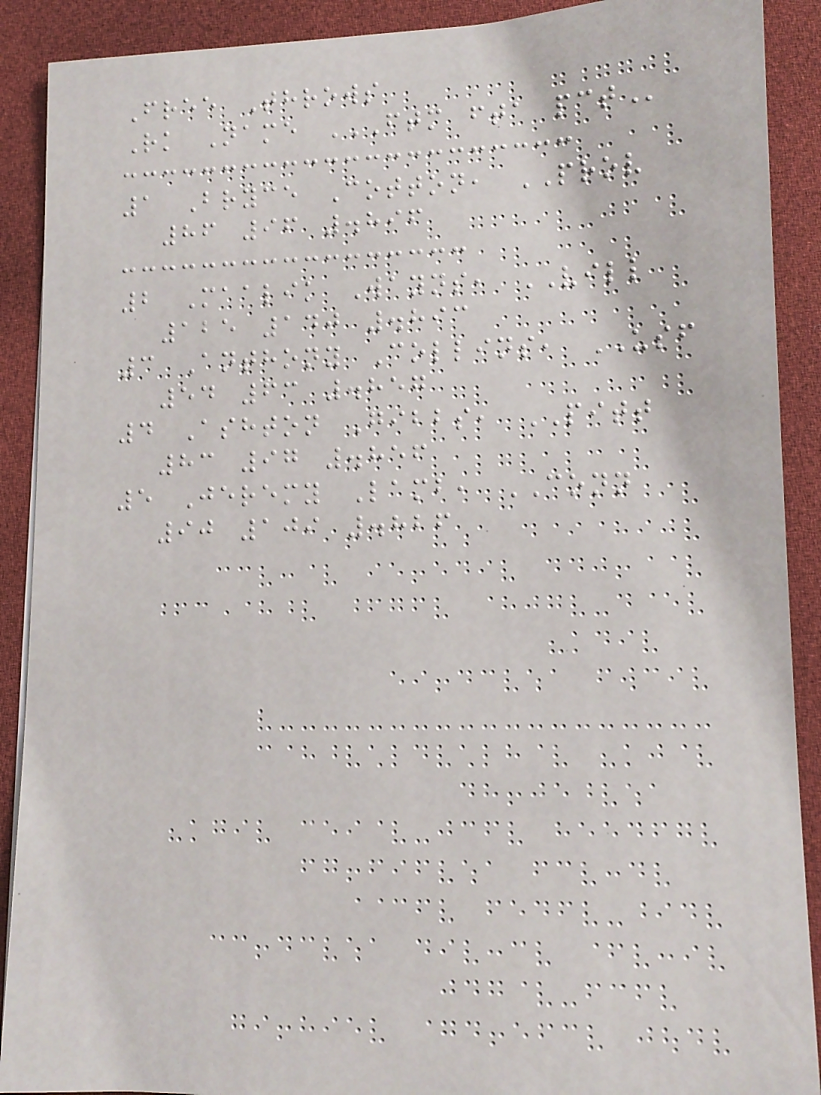Free Throws
Rk Name FTM FTA PCT
1 Bryce Cotton, PROV
86 96 .896
2 Maalik Wayns, VILL
125 140 .893
3 Anthony Collins, USF
54 63 .857
4 Ashton Gibbs, PITT
83 97 .856
5 Jeremy Lamb, CONN
90 109 .826
